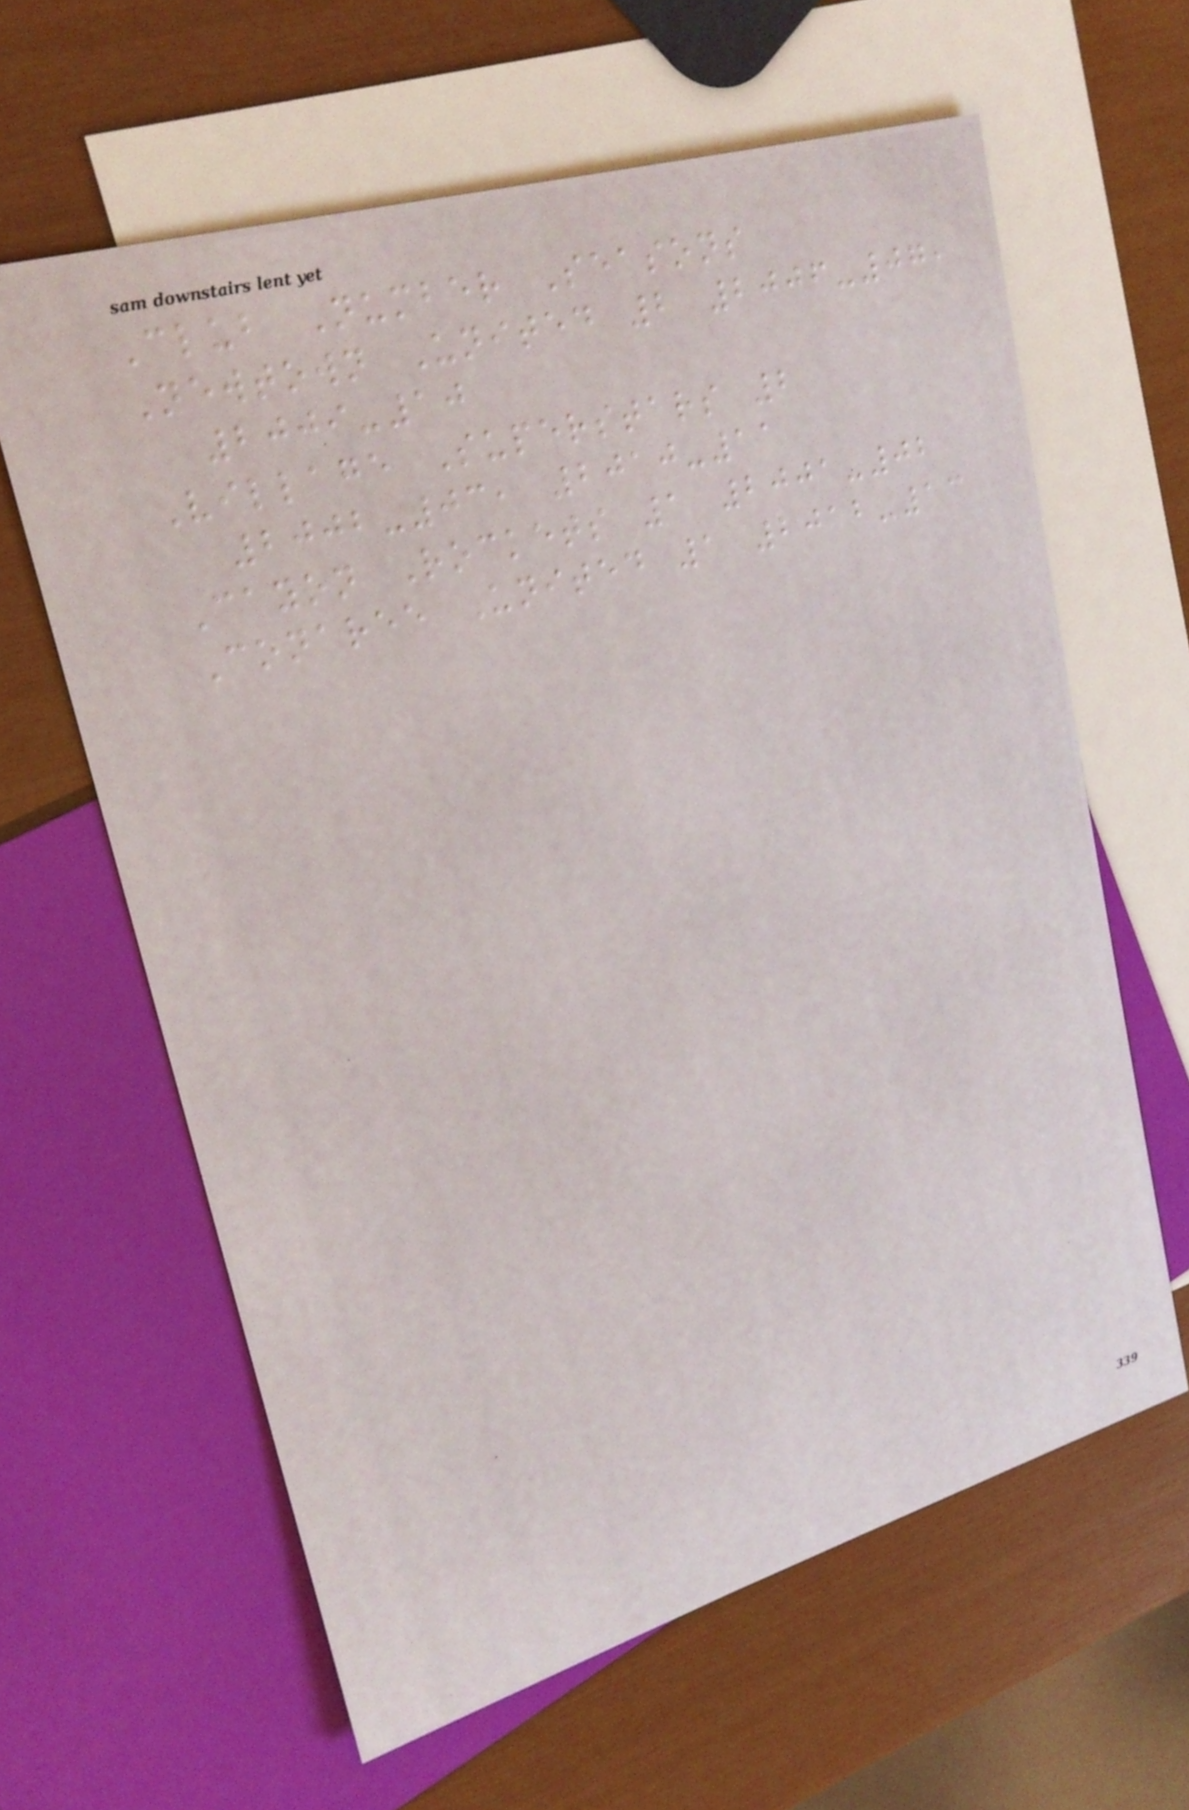Club Number Seasons
Newtown United 2 2006-07,
2009-10
Village Superstars 2
2002-03, 2010-11
Cayon Rockets 1 2001-02
Conaree United 1 2012-13
